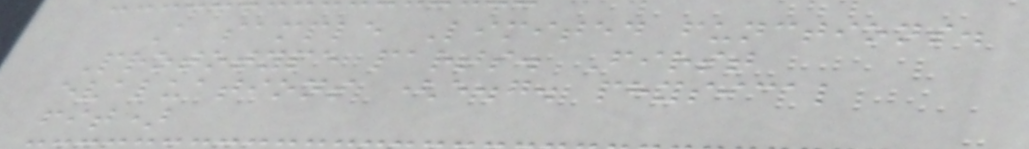A sample Limited functions.
Prototype parts. First
evaluations (e.g. physical
fit)
